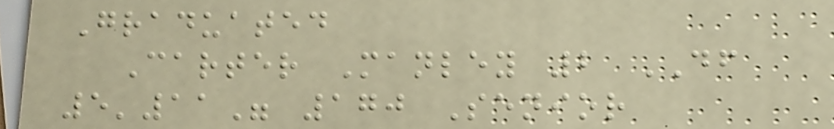Graduated
Carter Manley 2 DF
5'11" 170 Senior
